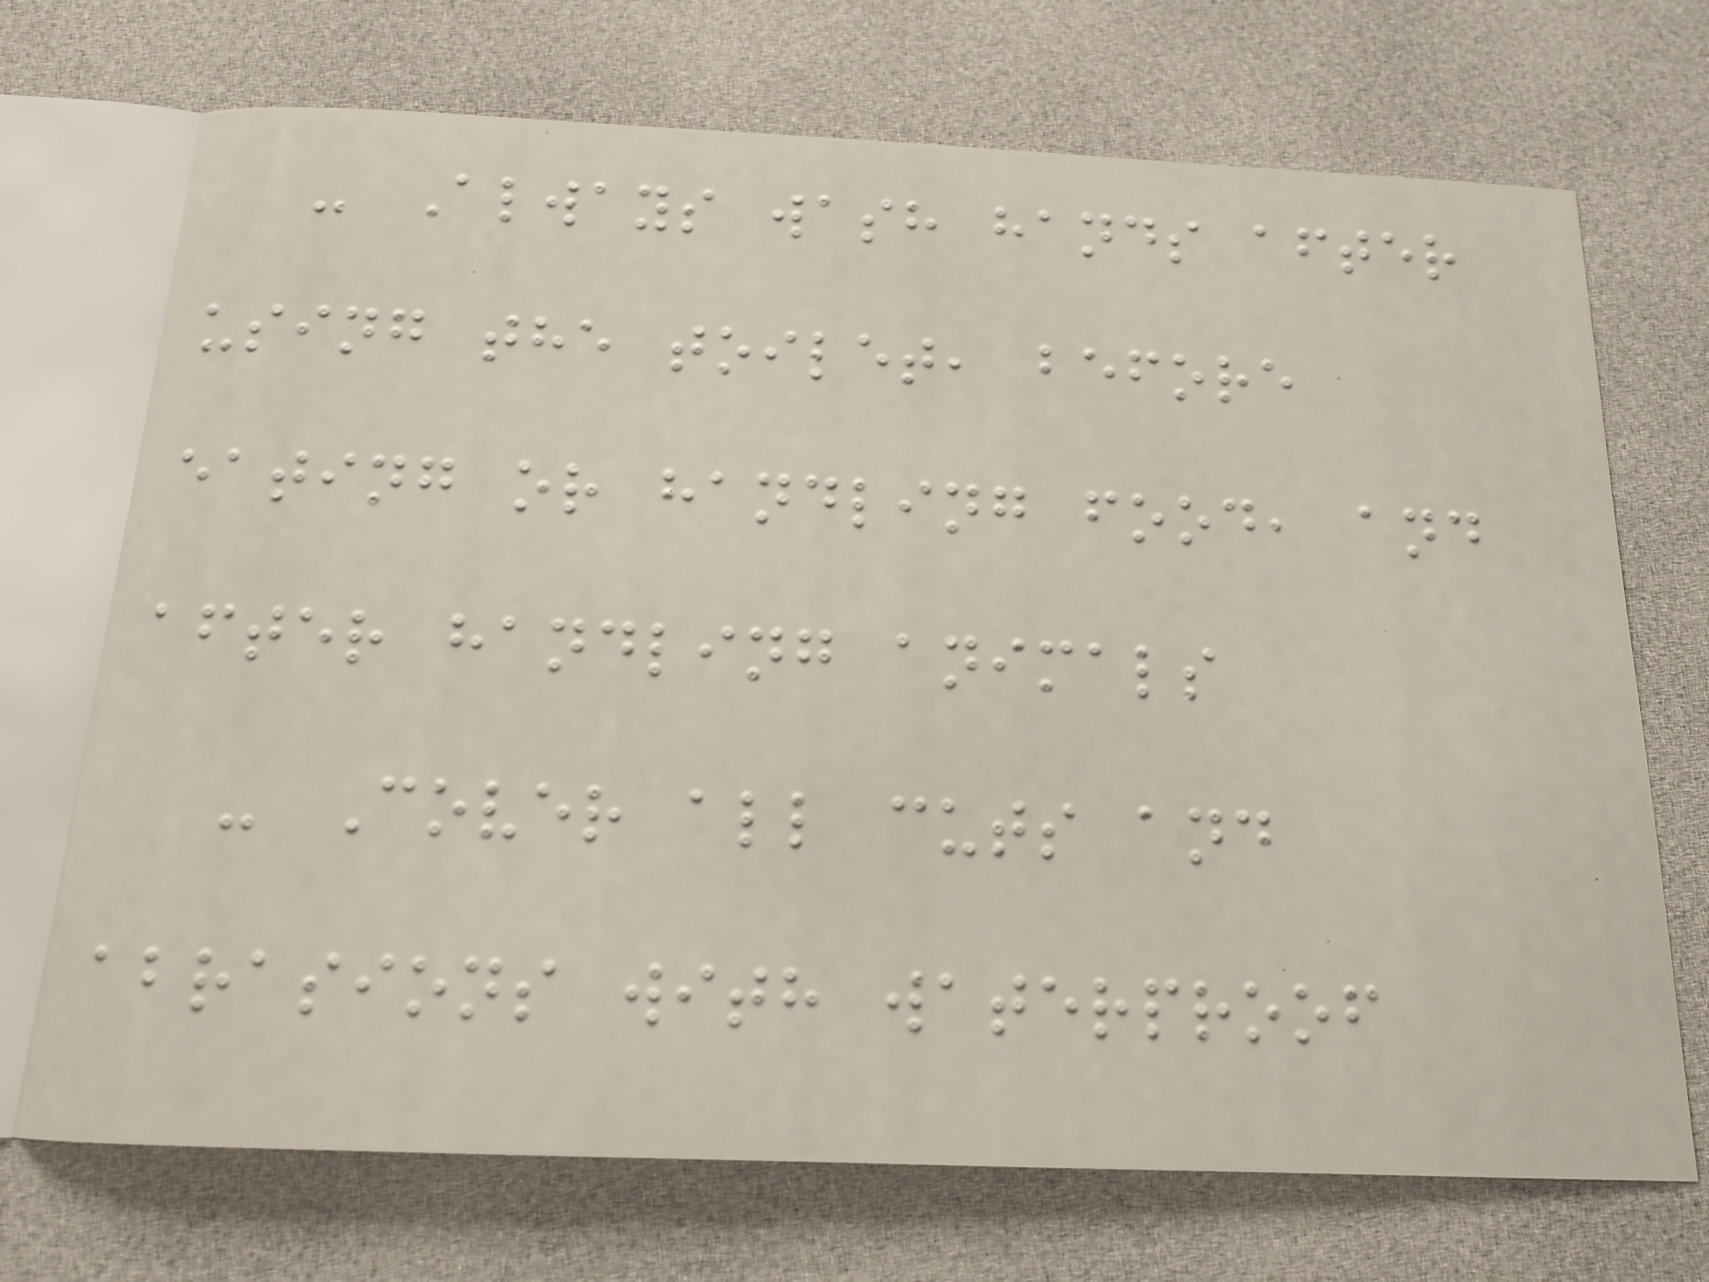- Always wash hands after
using the toilet, before
eating or handling food, and
after handling animals
- Cover all cuts and
abrasions with waterproof
